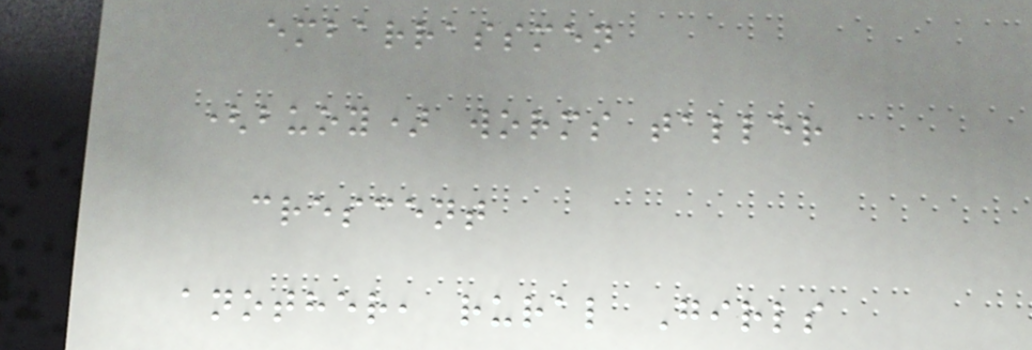embarrassmen
(buoy) worms taller
crescent
another, rural Girls
